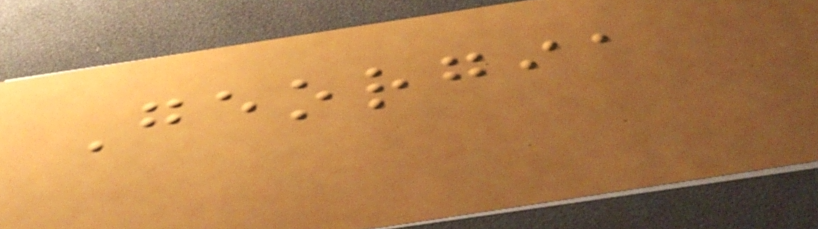Georgia
